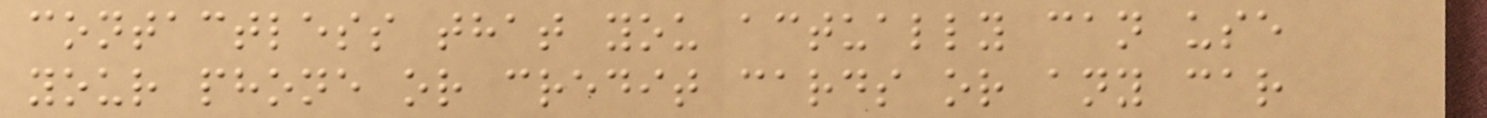contactless that you actually can use
your phone or credit cards or any car
